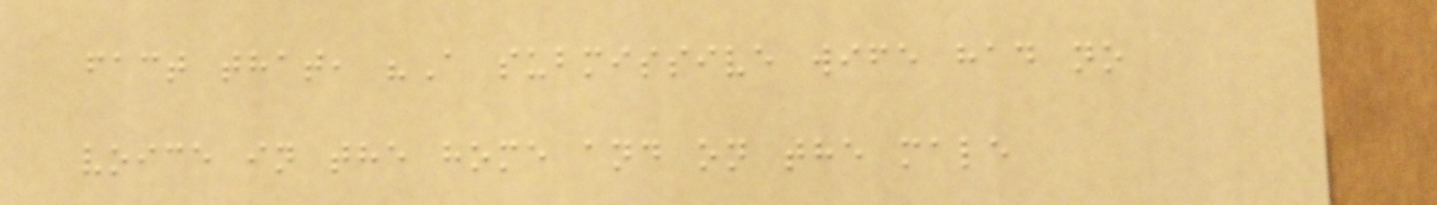fact that, "A submissive wife had no
voice in the home and on the male
